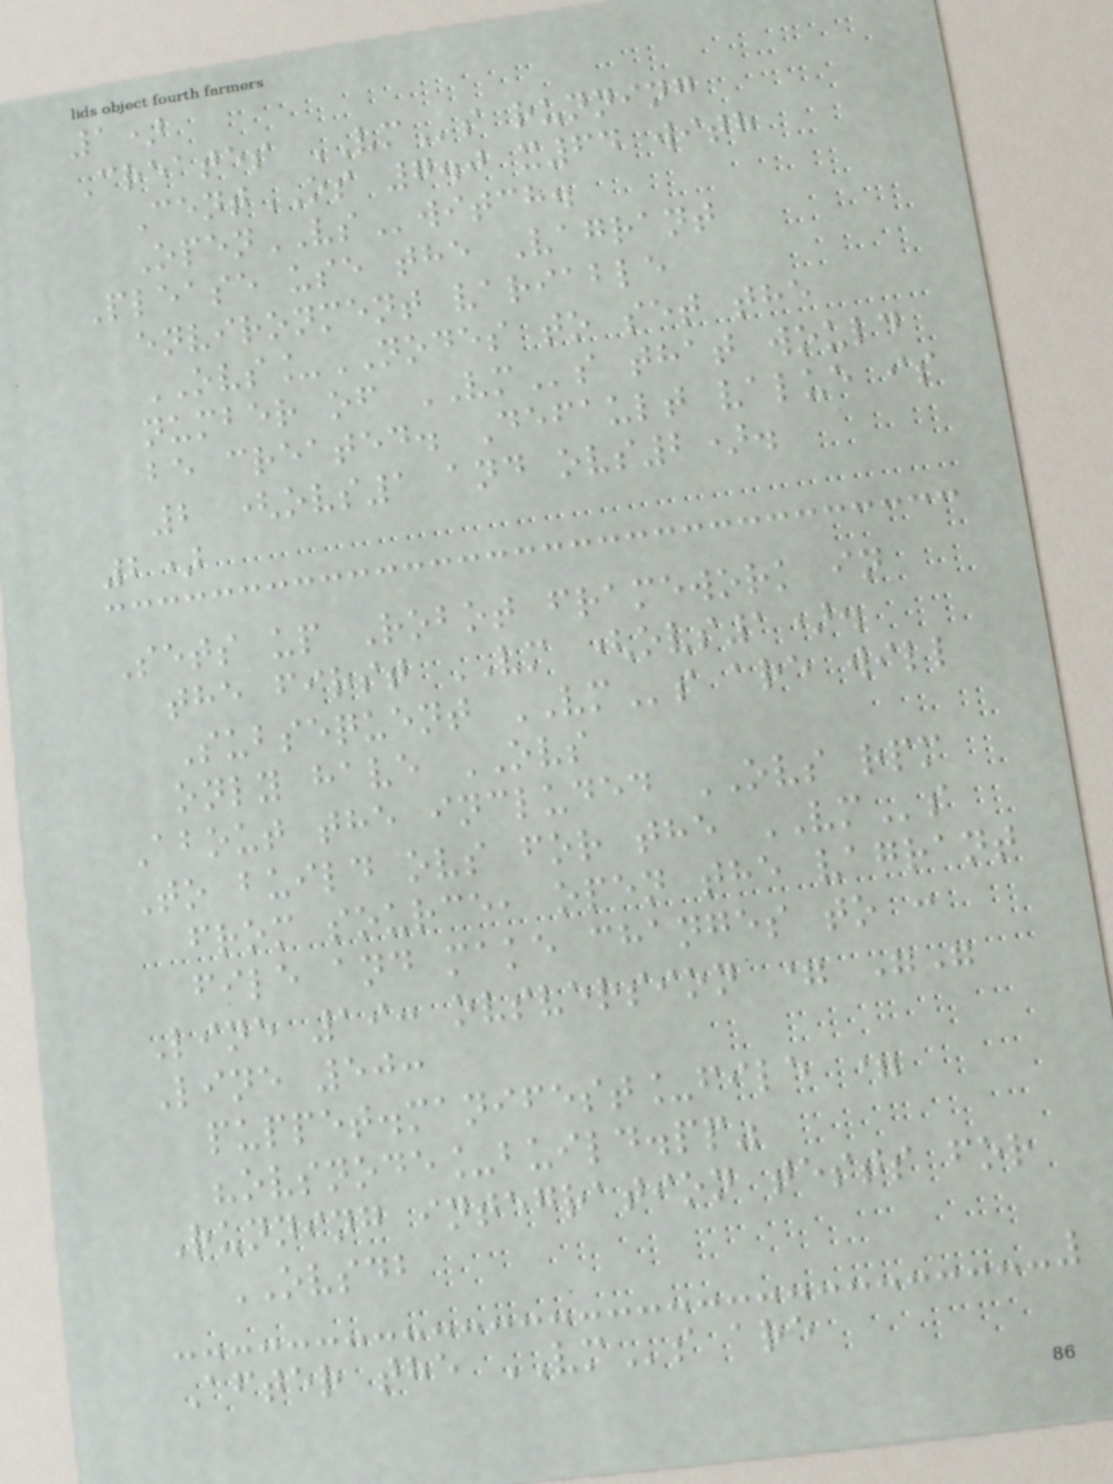1)
Creates VMs running
CentOS 7.0 x64 with
OpenVSwitch.
Please use the Vagrant
environment variable
OVS_NODES to set the
number of VMs that would
be created. Default value is
2 (ovs1 and ovs2).
2)
Sets up Robot framework in
the first VM (ovs1).
Subsequent VMs are will
only have OVS
About the included OVS rpm
To build ovs for the VMs
from source, open the vagrant
file and make changes to :
Line 19: ovsversion = ""
Line 50:
puppet.manifest_file =
"ovsnode_build.pp"
Running integration tests for
OVSDB
After the VMs are
